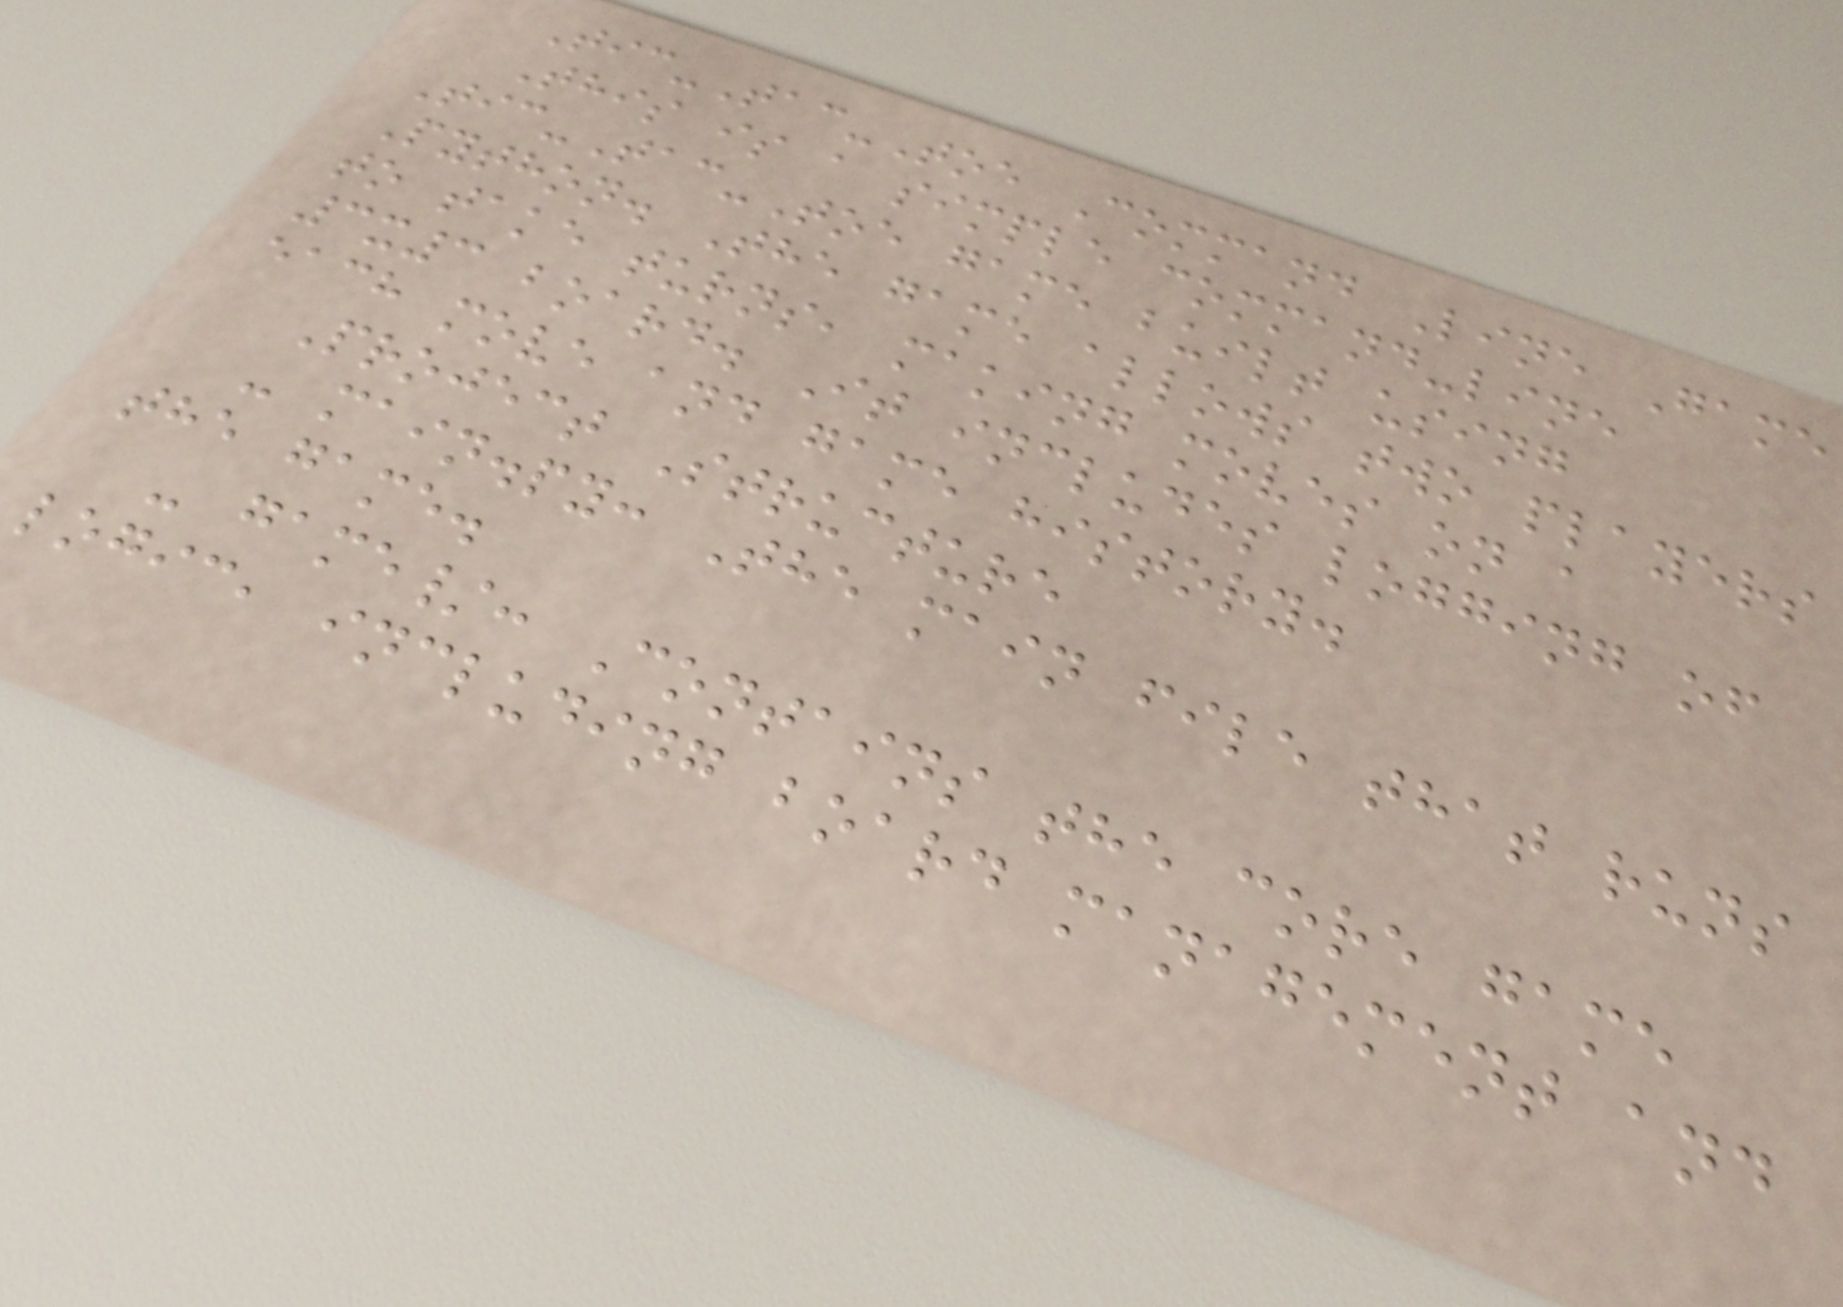Tic-Tac-Toe Command Line Game
This is a simple command-line
Tic-Tac-Toe game built using
Python. The game allows two players
to take turns, making moves on a
3x3 board. It includes logging of
each move and game history.
Project Structure
- main.py: The main file that runs
the game.
- game/: Contains the core game
logic, including board management and
